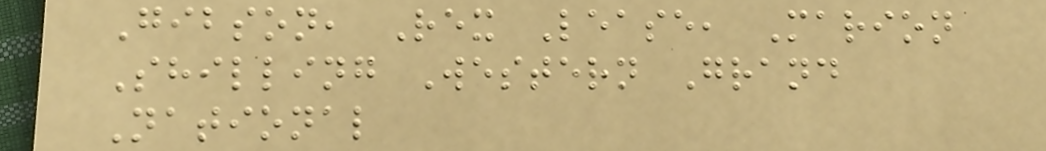Gibson, Rex Lease, Marion
Shilling Western Grand
National
